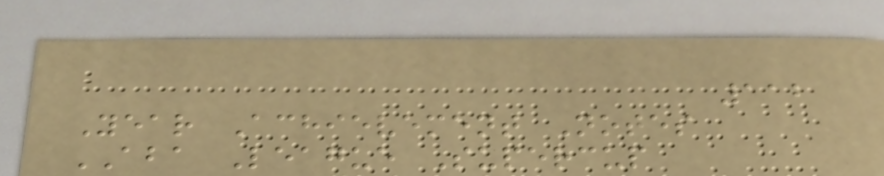112
Year Achievement Notes
ABA League Supercup
